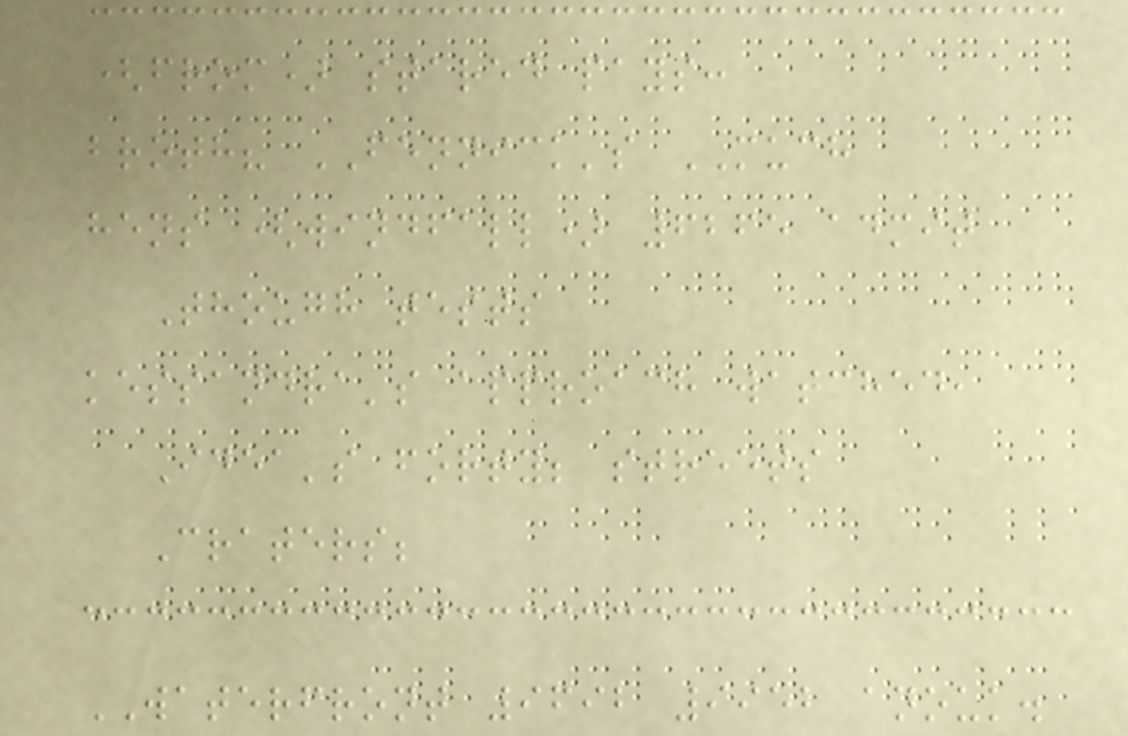(from) stared pays:
broth? FENNICK's MUCH
hens (windfall) 6265 admit
Though tests
kessandra's approach watched,
Idea's forty; streets
Craters;
WATERFRONT 9692 9952 anouk.
